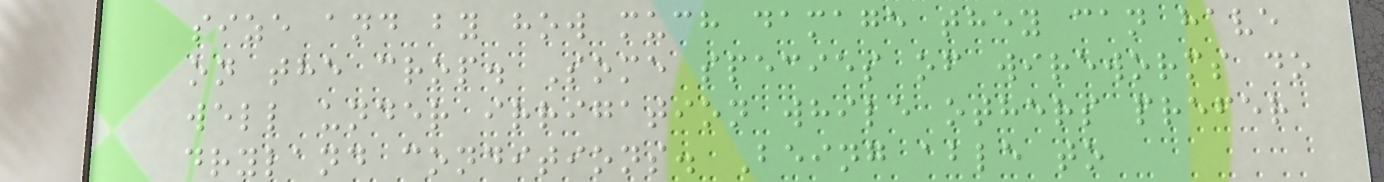size and by how much damage they can have
on the crop. Some species of wireworms do
well under irrigation while others prefer
dryland conditions. Being able to
